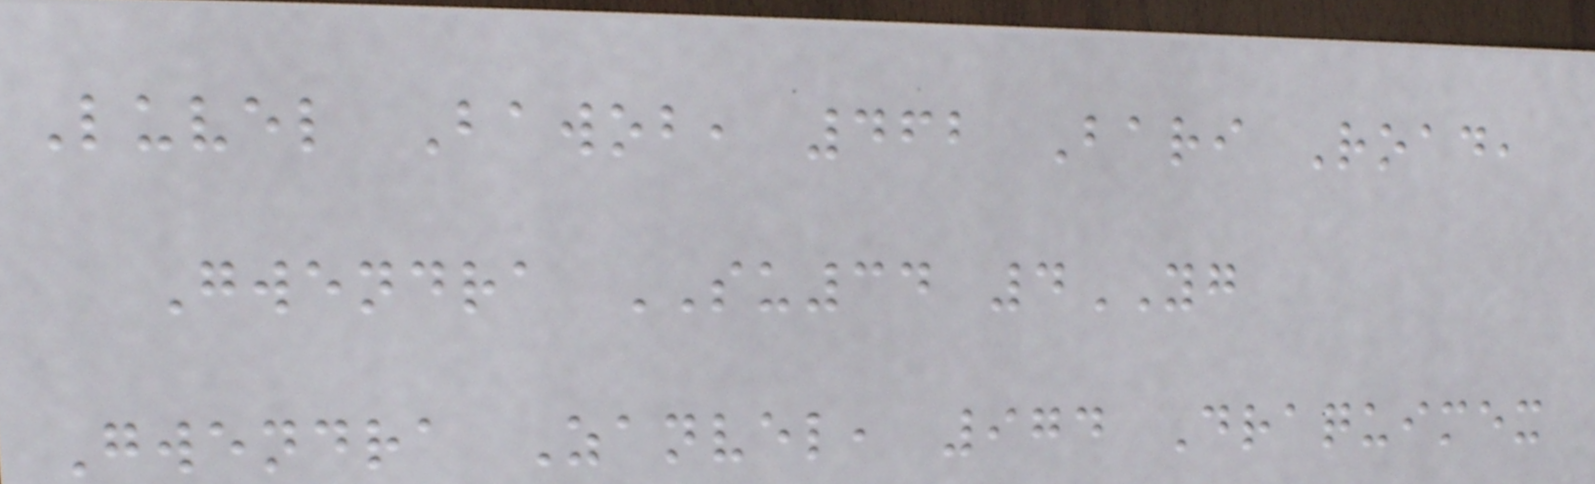Luvel Bawob, 462 Bari Road,
Gwendra SU34 4YG
Gwendra Zanvel, 974 Draquimex
